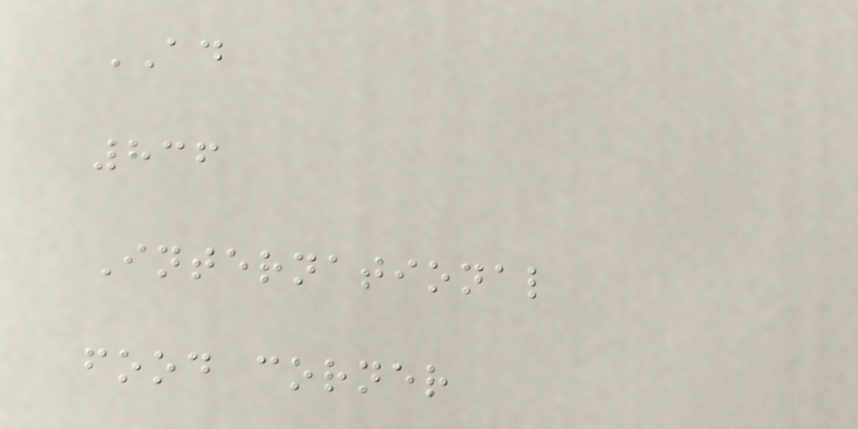AD
836
International
food corner
